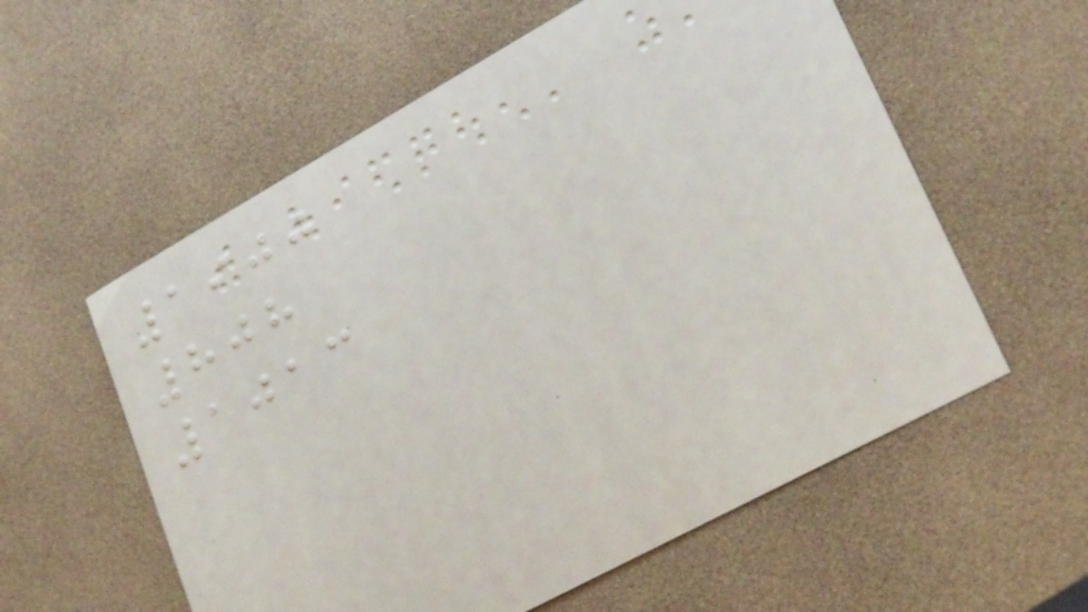1900
808
1013
